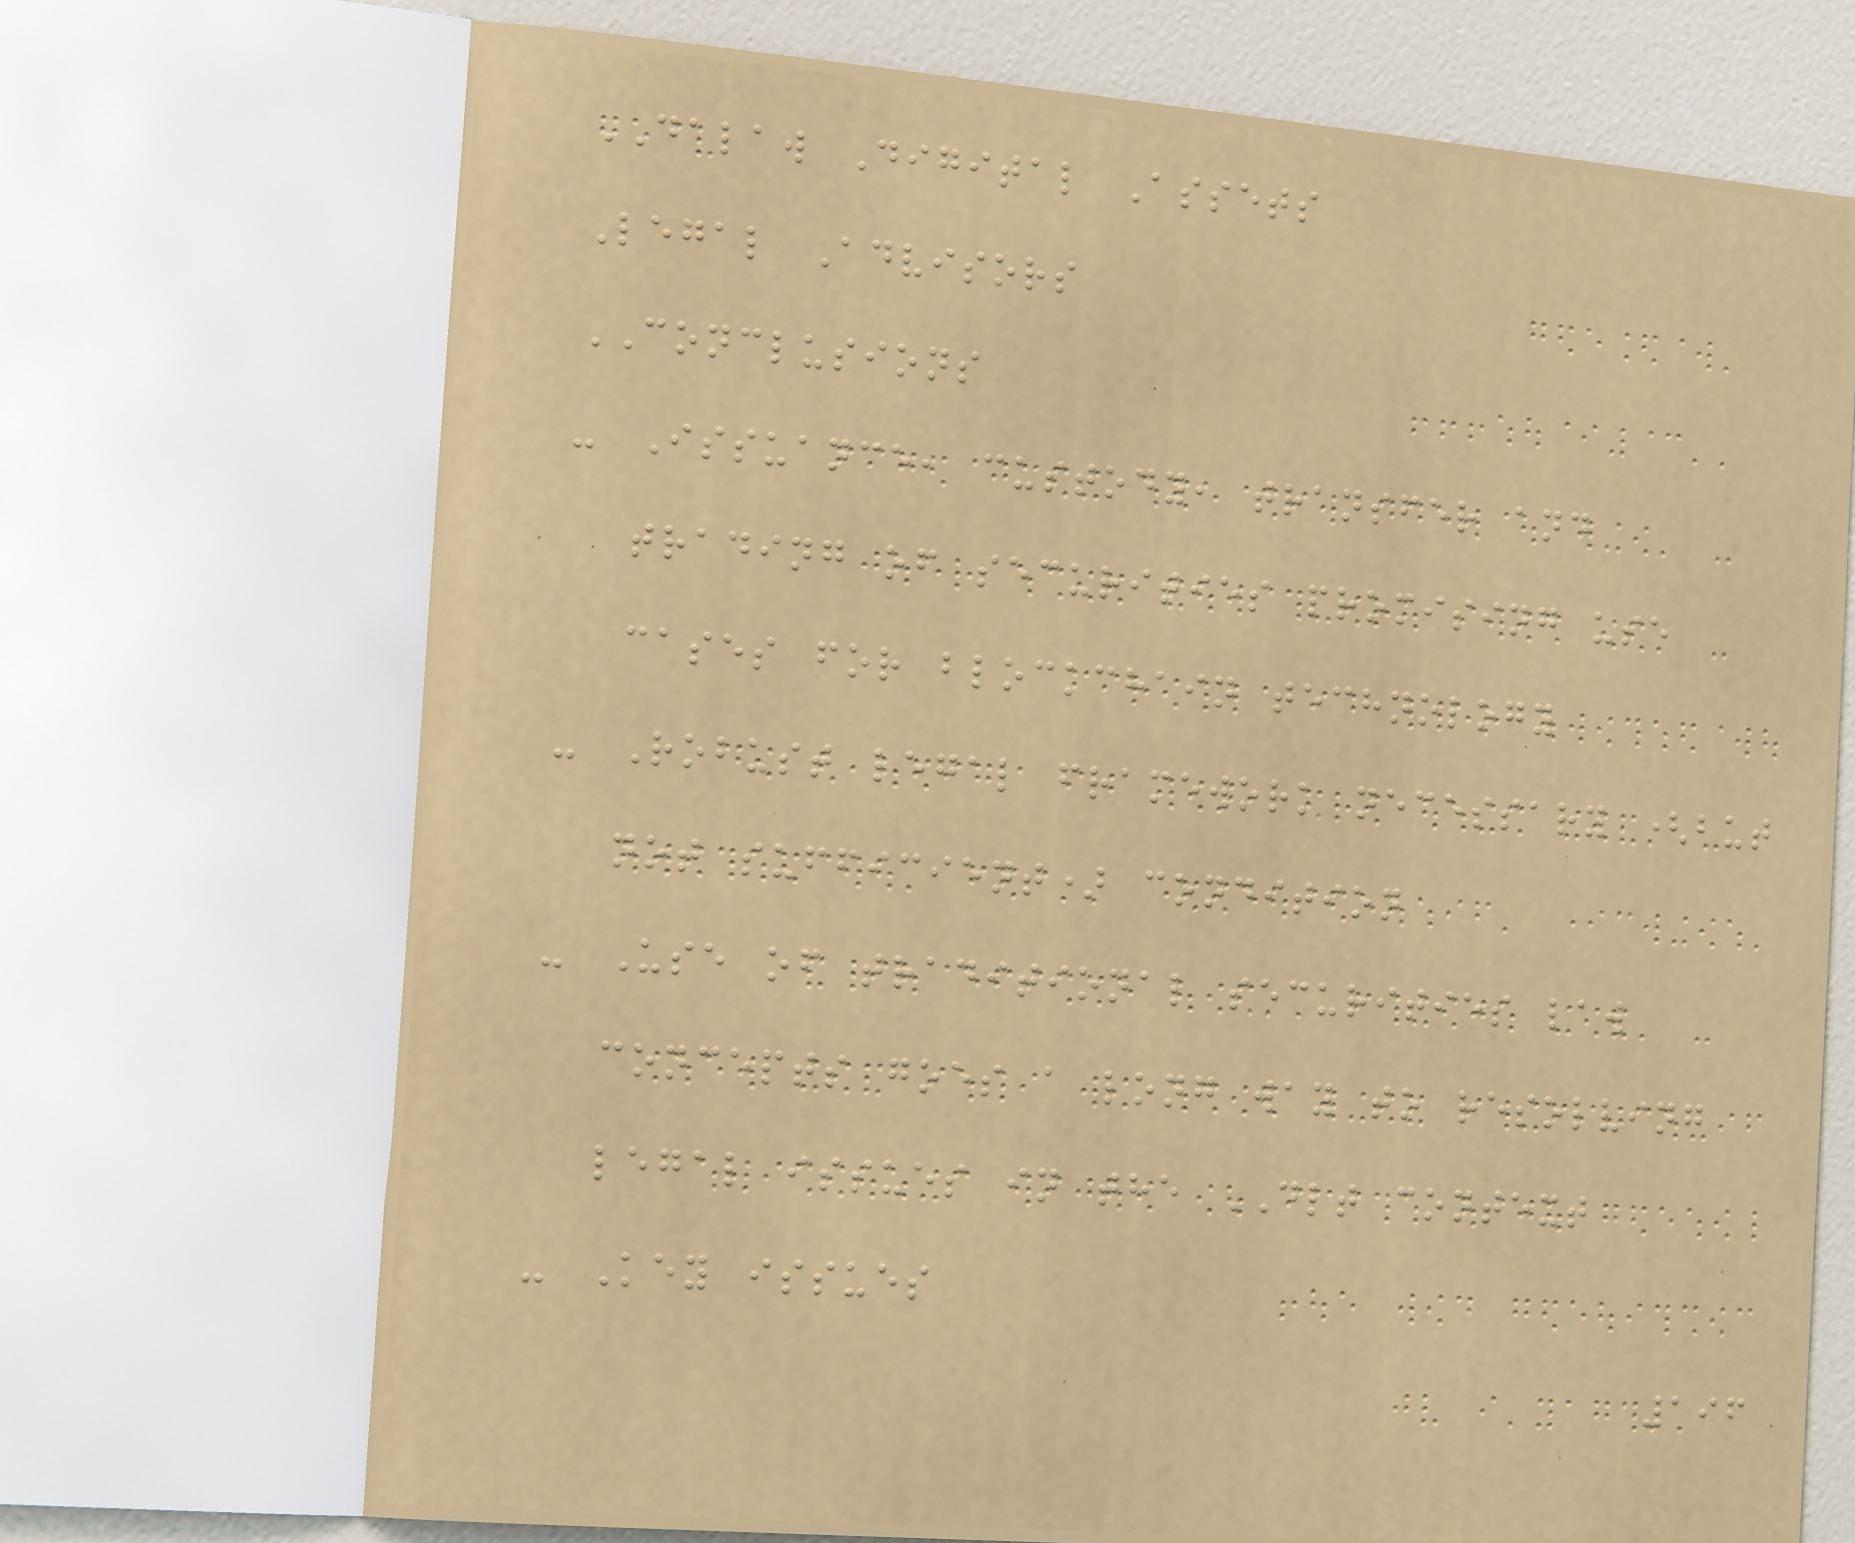DALAW Digital Assets
Legal Advisors
CONCLUSIONS
- Issuance, custody, transfer and
trading of securities promising use
cases for blockchain technology
- Robust legal framework necessary (but
not sufficient) condition
- Use of traditional securities law
concepts goes a long way to resolving
legal issues in the DLT context
- Key issues
196
